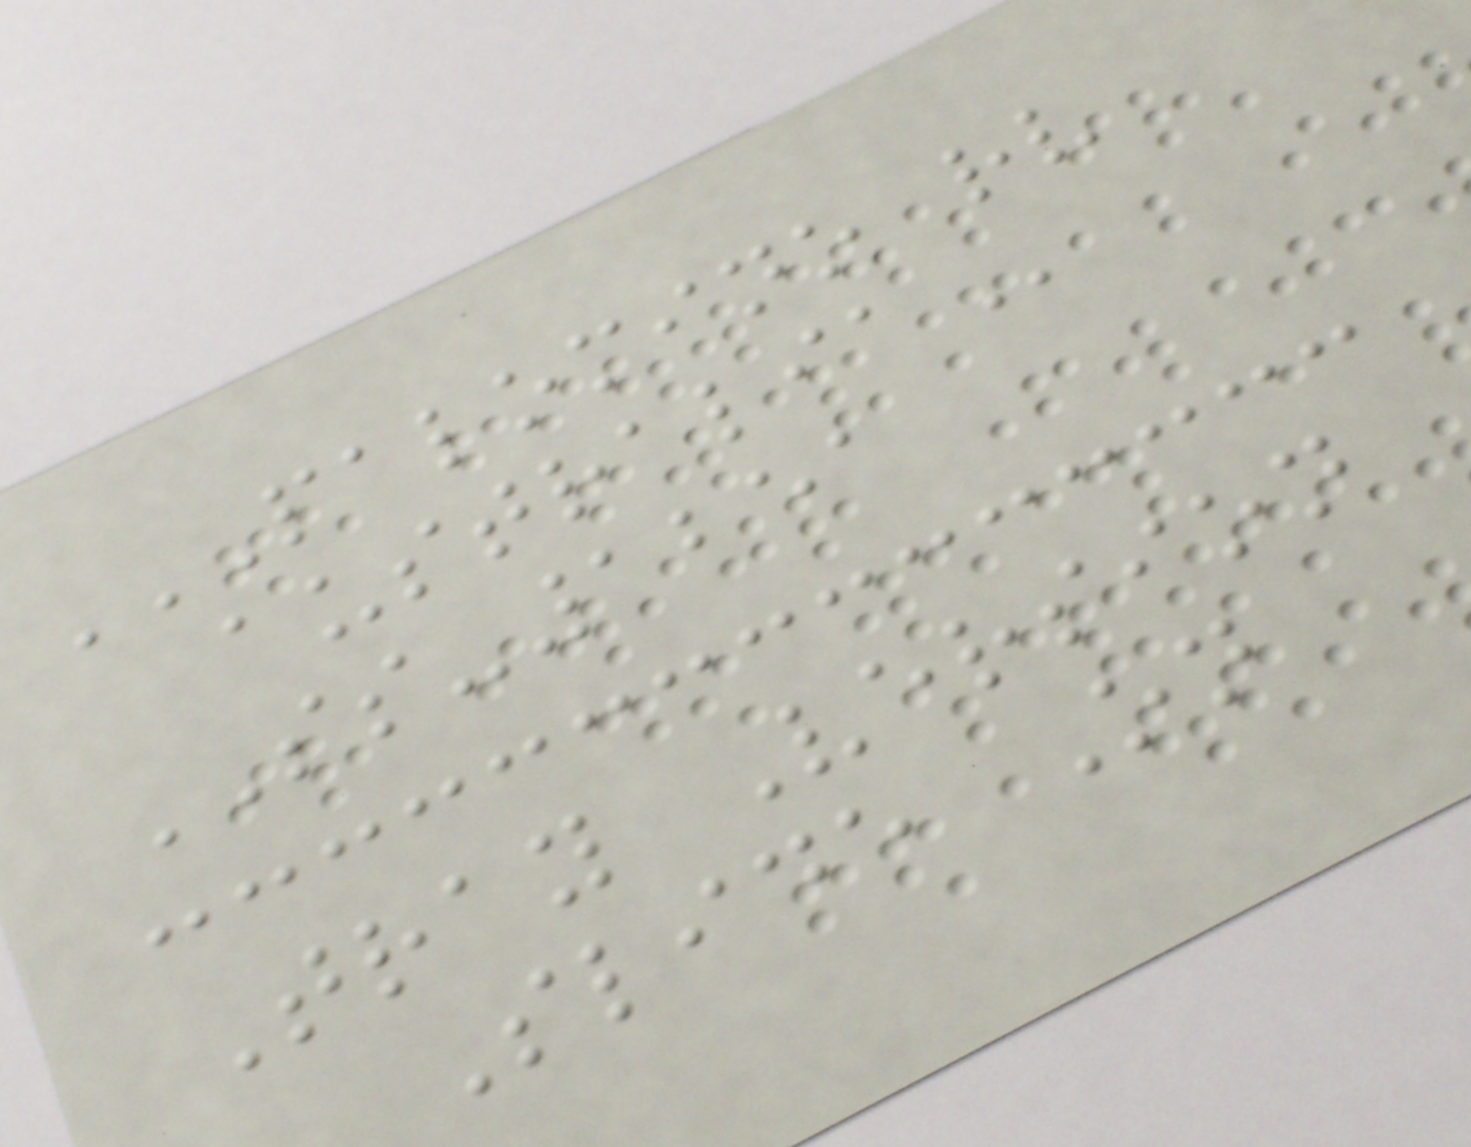PALOMINO RV
AUSTRALIA
SS-1251
Tray Version
Slide On
